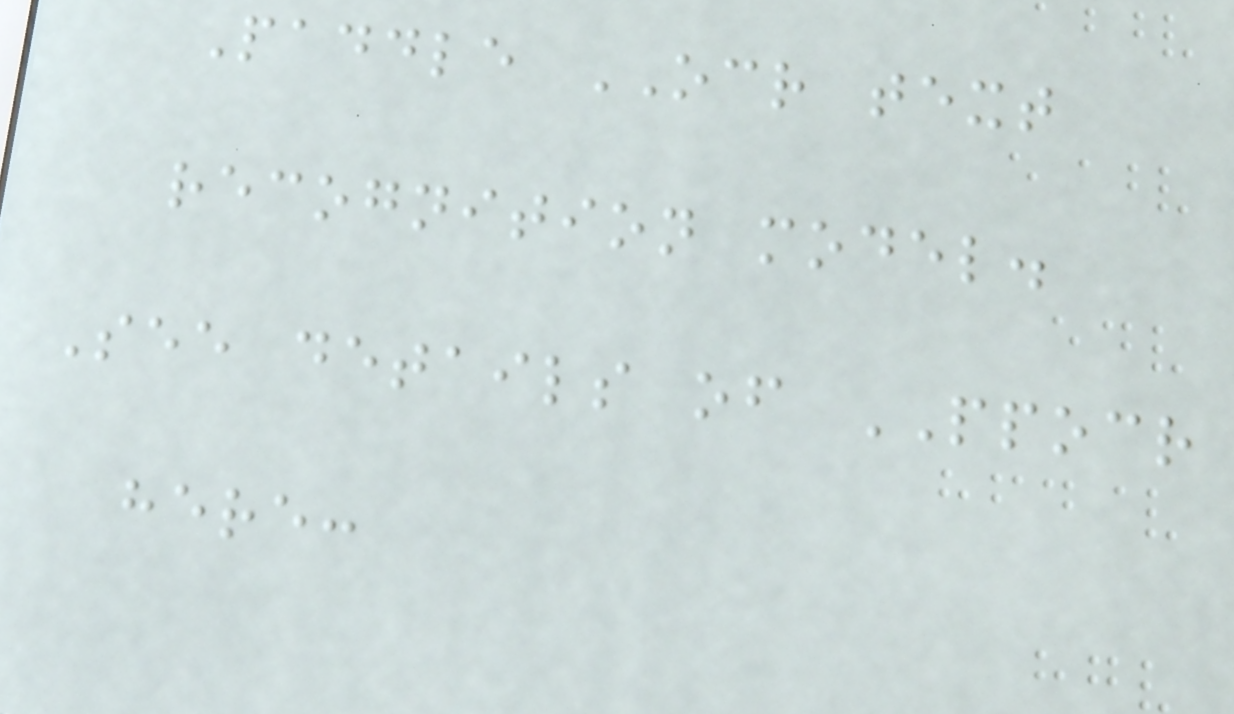Paddle OCR text
recognition model.
See details of PPOCR
here:
